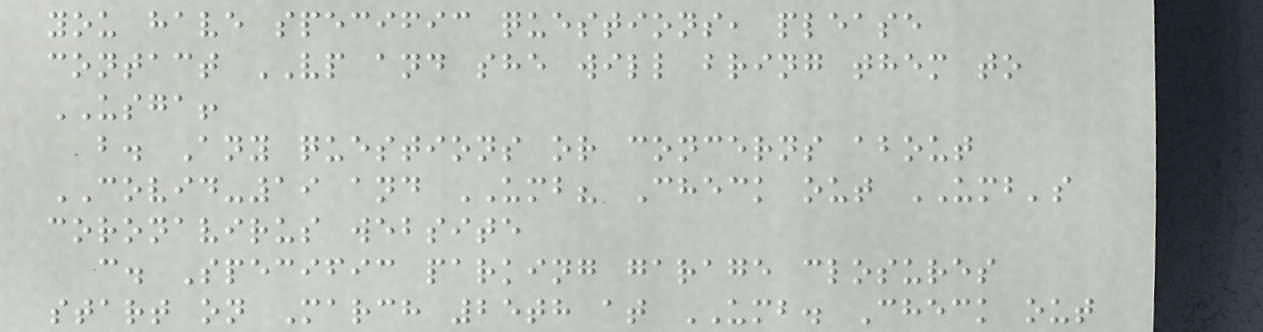you have specific questions, please
contact VP and she will bring them to
USGA!
b. Any questions or concerns about
COVID-19 and UMB? Check out UMB's
coronavirus website
c. Specific parking garage closures
start on March 25th at UMB. Check out
